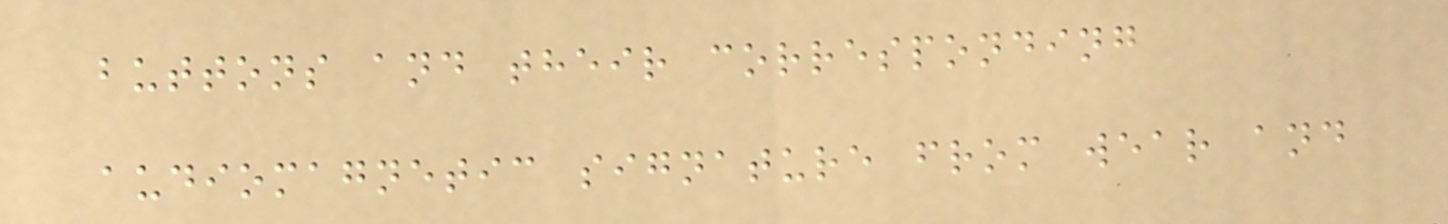buttons and their corresponding
audiomagnetic signature from wear and
